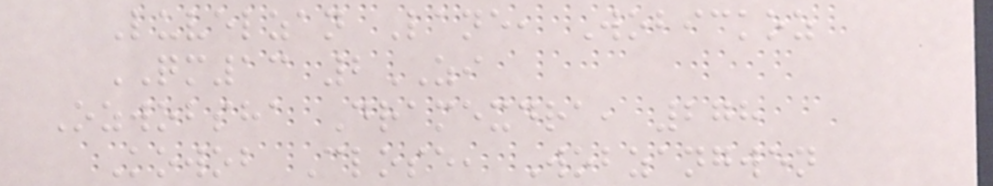Luvelzan Lane, Wobickoz
QM13 2ZI
Ozwobsha Dramexdra, 278
Kowob Close, Wobzangwen
